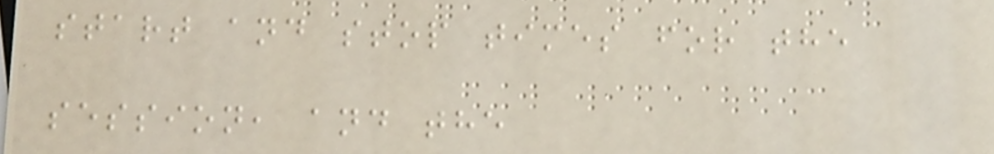start and stop times for the
session, and the
